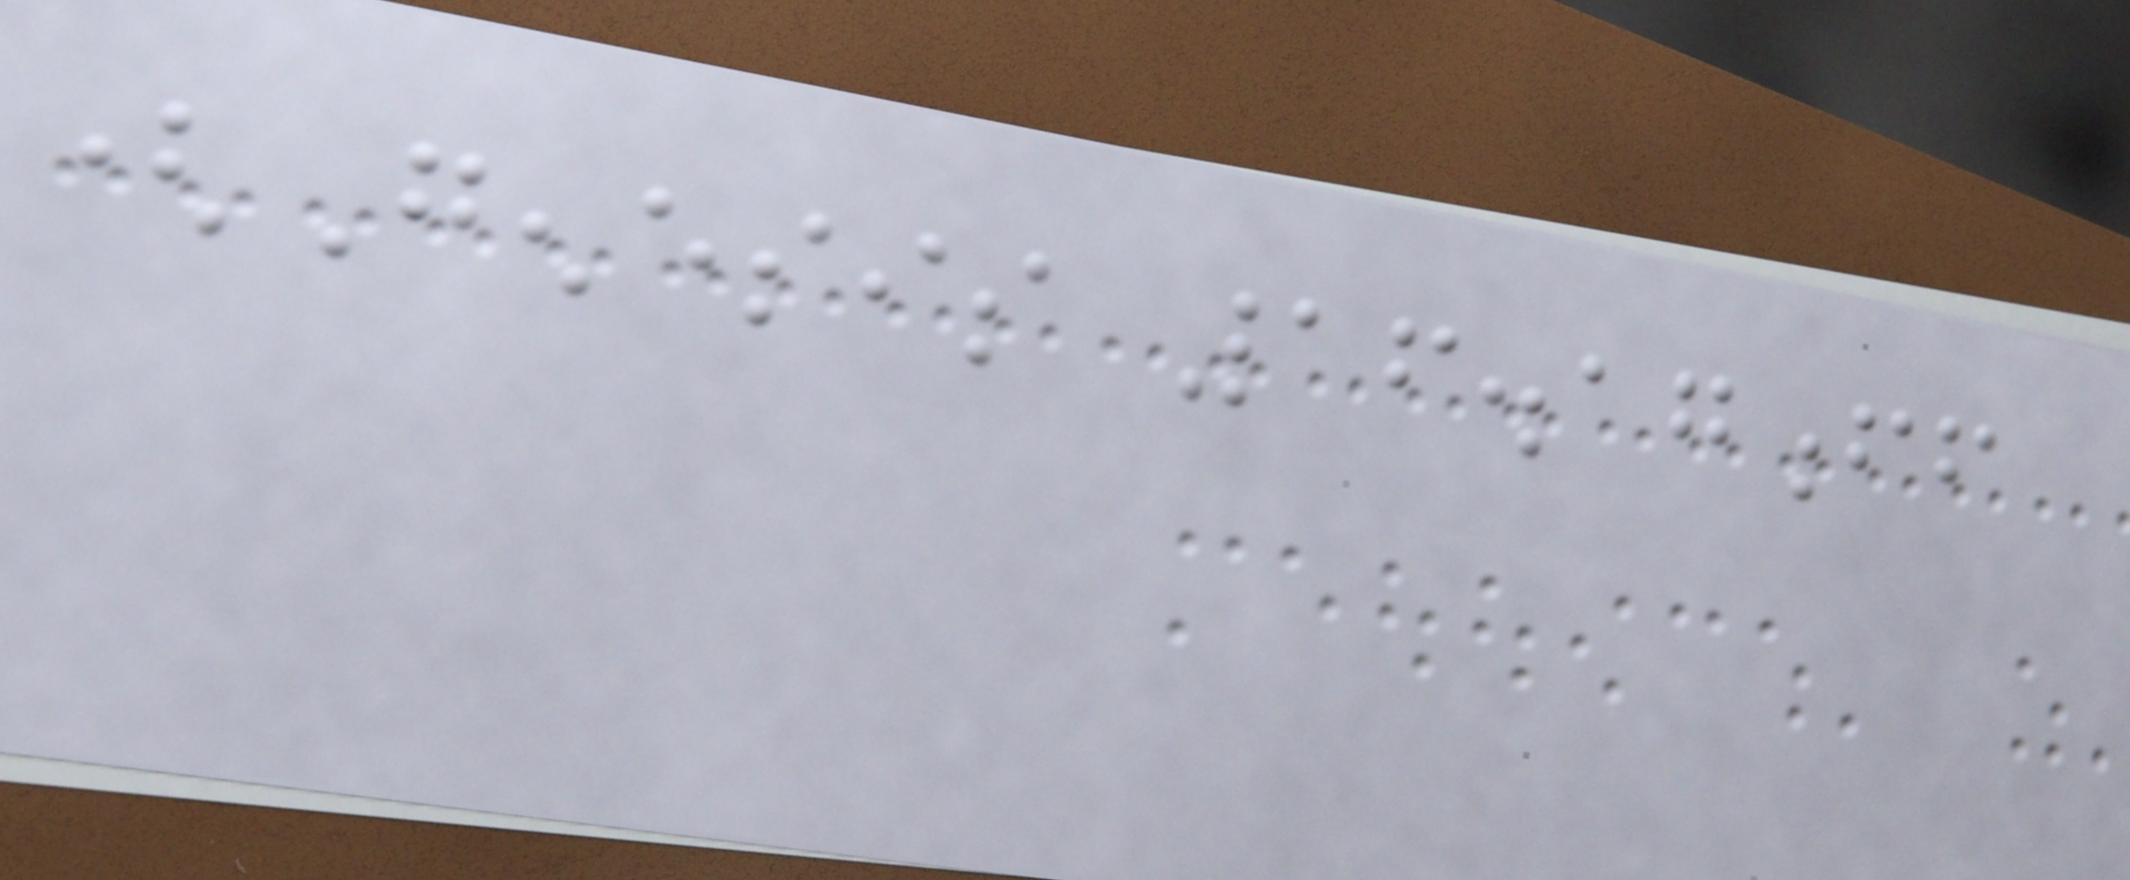(Genesis 16.17ff
